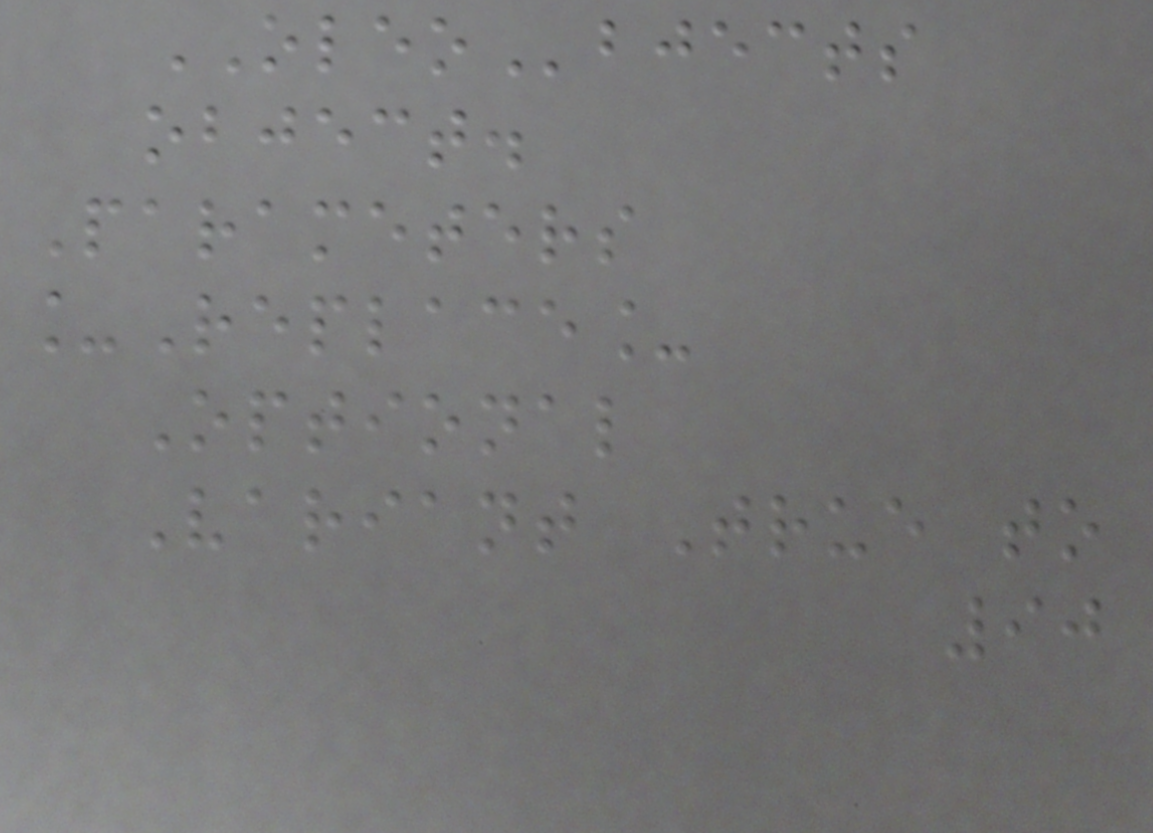OLEObjects
object.
Parameters
_Replace_
Optional
Variant True to
90
